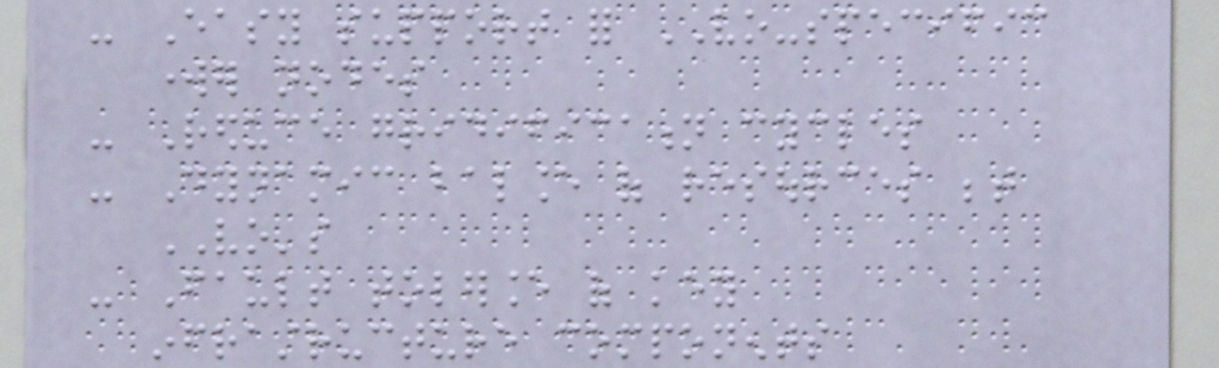- Easy support for VO-specific
worker nodes
- Reduce gridification cycles
- Dynamic balance of resources between
VO's
- Fault tolerance of key
infrastructure components
